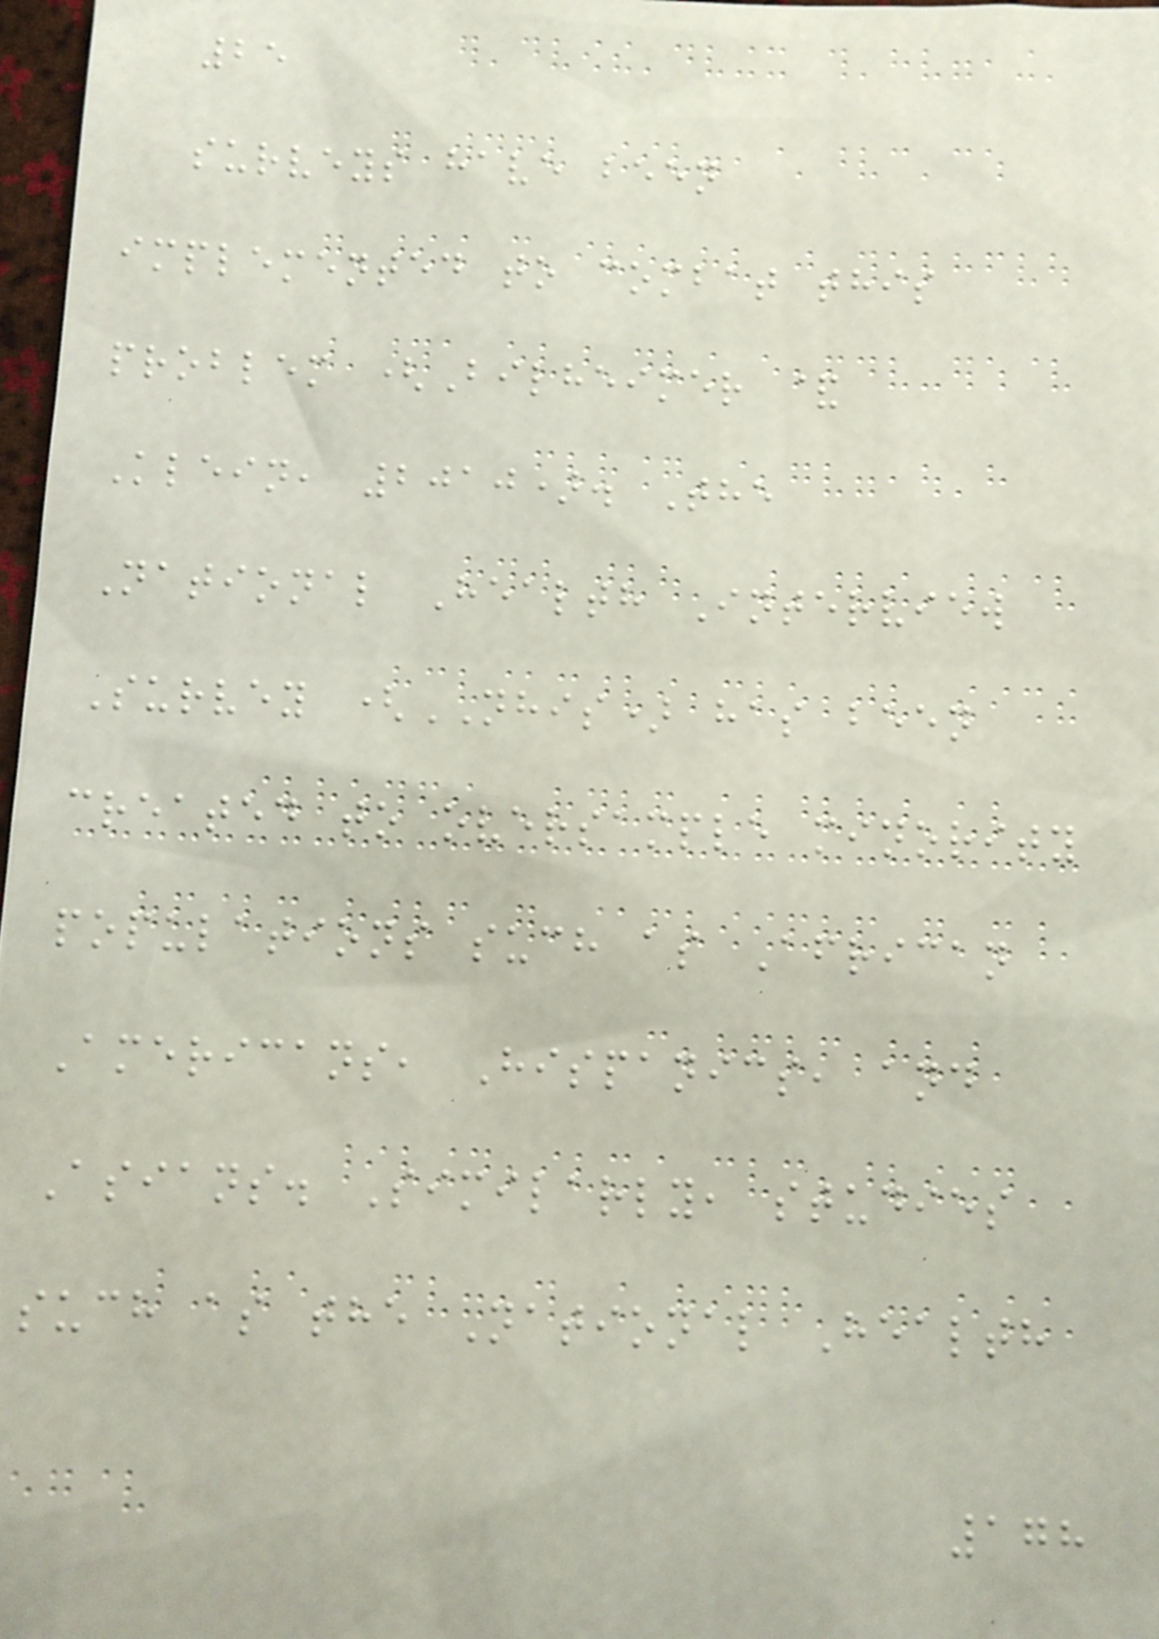25
surveys have been
implemented to combat this
problem (Bilheimer &
Klein, 2010). The
National Health Interview
Survey (NHIS) has been
created to oversample minority
populations such as African
Americans, Hispanics, and
Asians. Similarly, studies
such as the National Health
178
